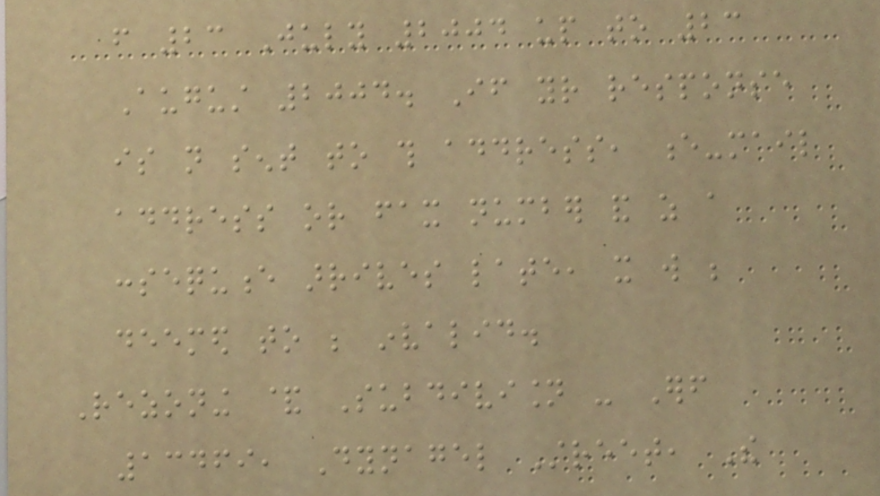from 23 July 2004 up to 23
August 2004. If your response
is not sent to this address, e-mail
address or fax number and as a
consequence arrives late, it will be
deemed to be invalid.
Rezoning & Subdivision - Erf
13469, Dynagel Street, The
